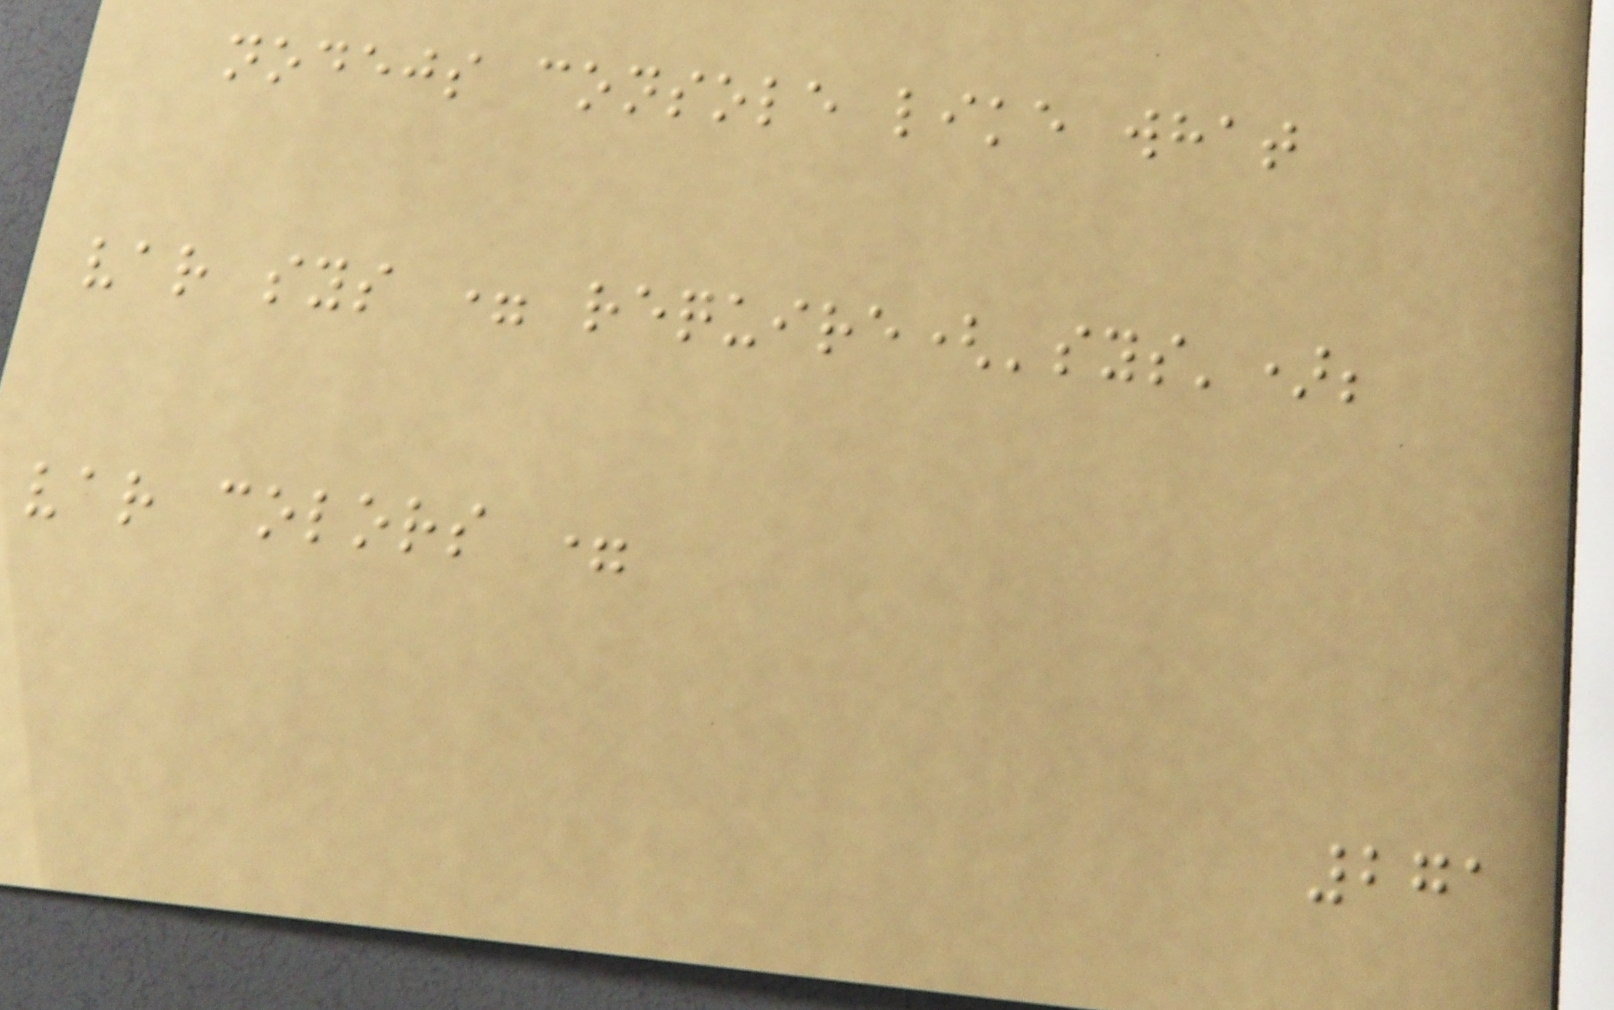nodejs console like what
var sys = require('sys');
var colors =
271
